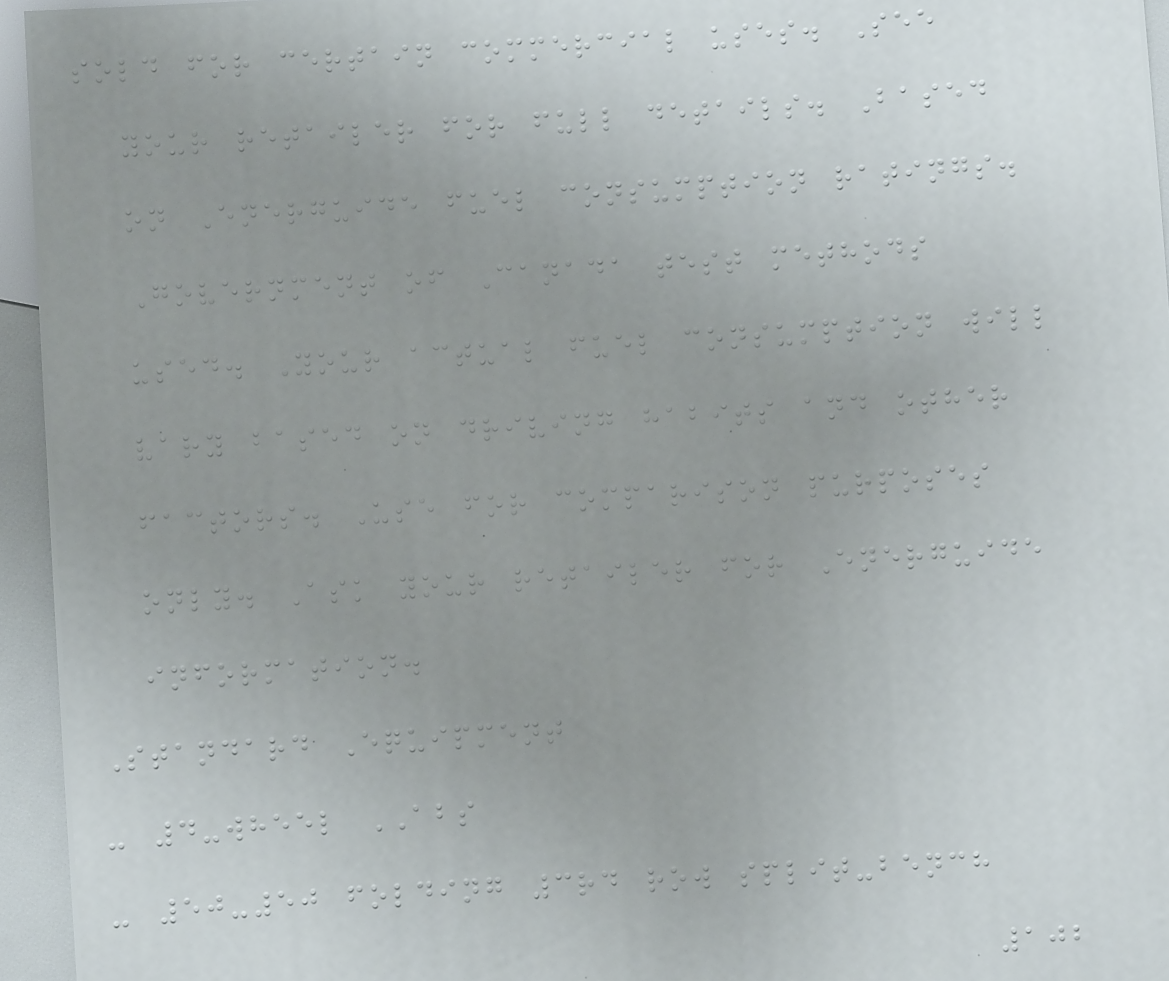sold for certain commercial uses. See
your retailer for full details. Based
on Energuide fuel consumption ratings.
Government of Canada test methods
used. Your actual fuel consumption will
vary based on driving habits and other
factors. Use for comparison purposes
only. Ask your retailer for Energuide
information.
Standard Equipment
- 4-wheel ABS
- 50-50 folding 3rd row split-bench
102
